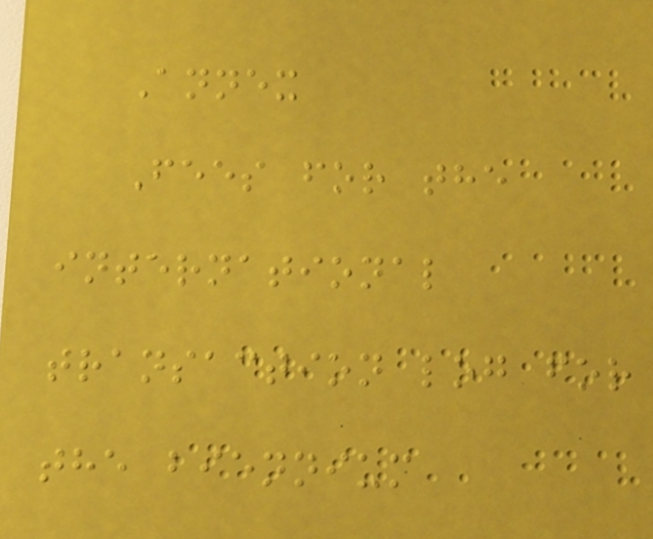Annex
Fees for the
international
transaction log for
the biennium
